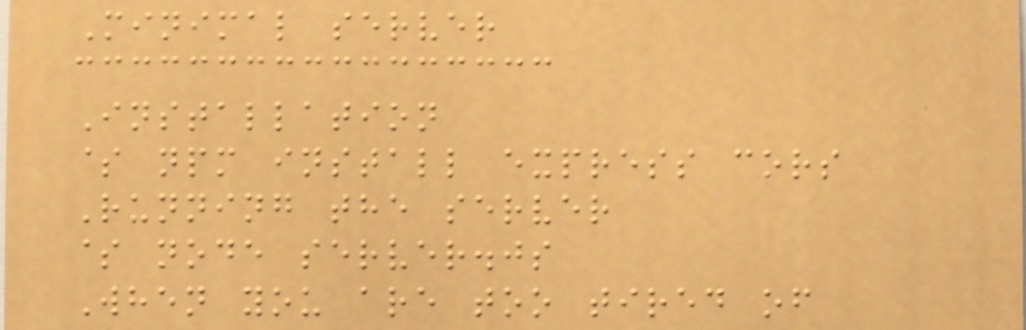Minimal server
Installation
$ npm install express cors
Running the server
$ node server.js
When you are too tired of
